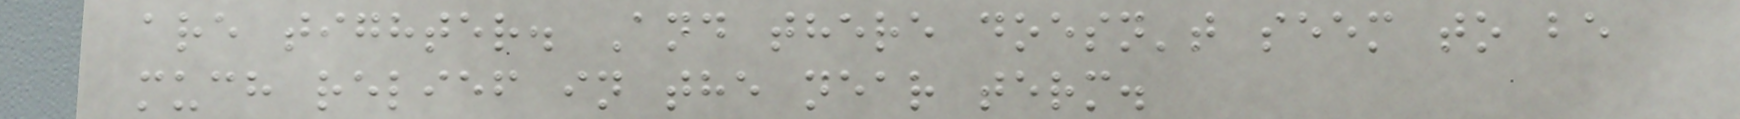are tighter. And there doesn't seem to be
much relief in the near term.
